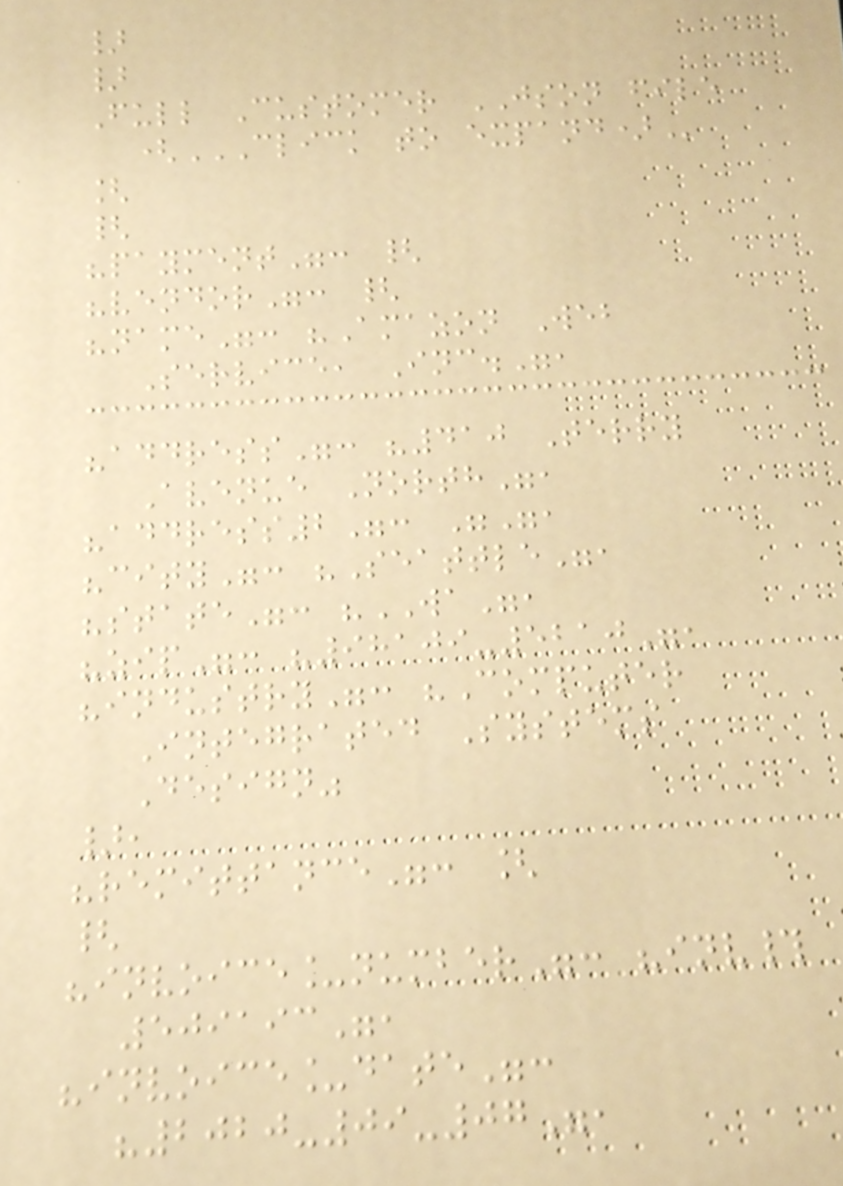}
}
Full Customer JSON file
(CLICK TO EXPAND)
[
{
"payment": {
"vendor": {
"name": "Amazon Web
Service, Inc.",
"address": "410 Terry
Avenue North",
"address2": "",
"city": "Seattle",
"state": "WA",
"zip": "98109-5210",
"industry": "Computer
Integrated Systems
Design"
},
"remittance": [
{
"invoice_number": "inv#
509193",
"invoice_date":
"2020-09-07",
